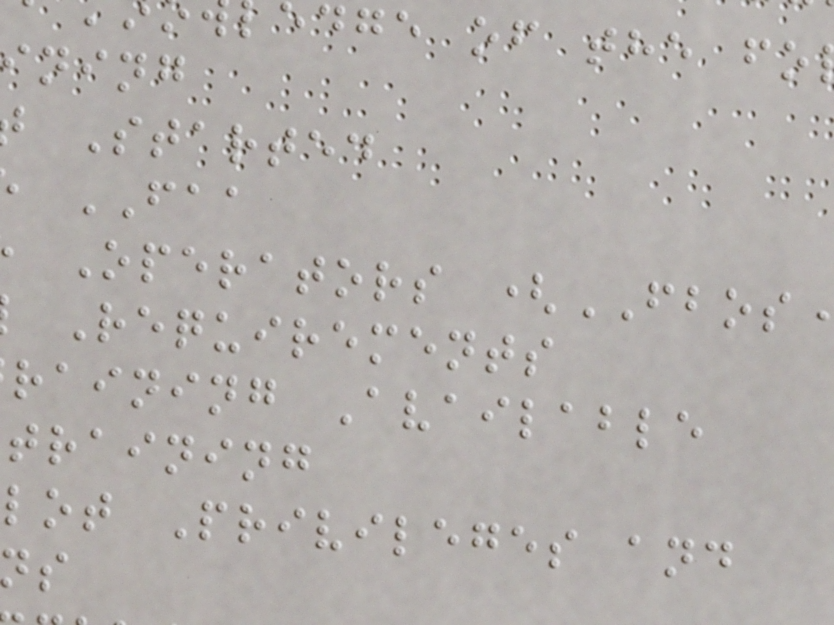edge of the fo
ining
Started
FAA
Operators (FBOS
Requirements
raining Available
training
lot Privileges and
